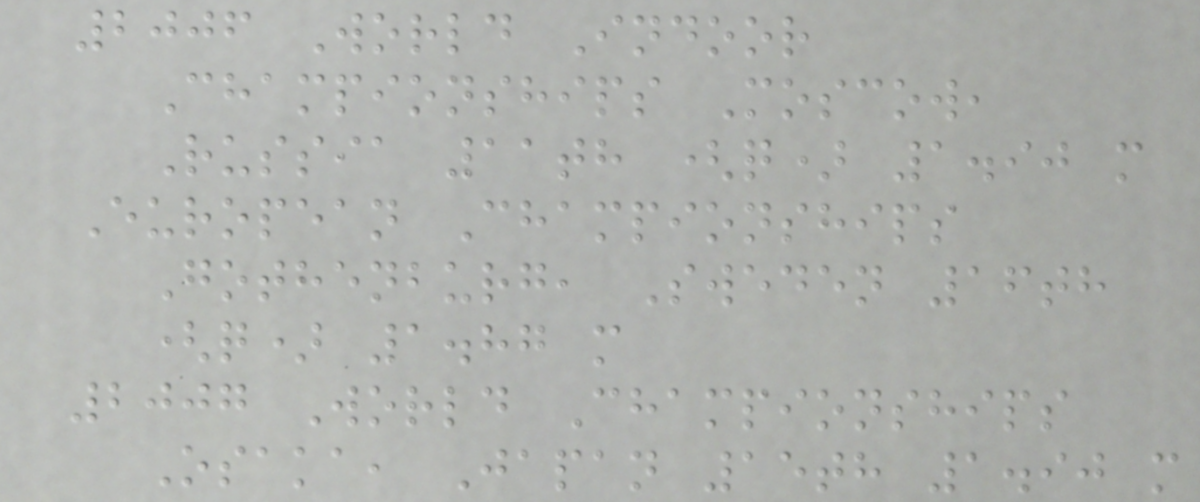2006 World Indoor
Championships Moscow,
Russia 11th (q) 1.90 m
European Championships
Gothenburg, Sweden 16th
(q) 1.87 m
2007 World Championships
Osaka, Japan 15th 1.90 m
